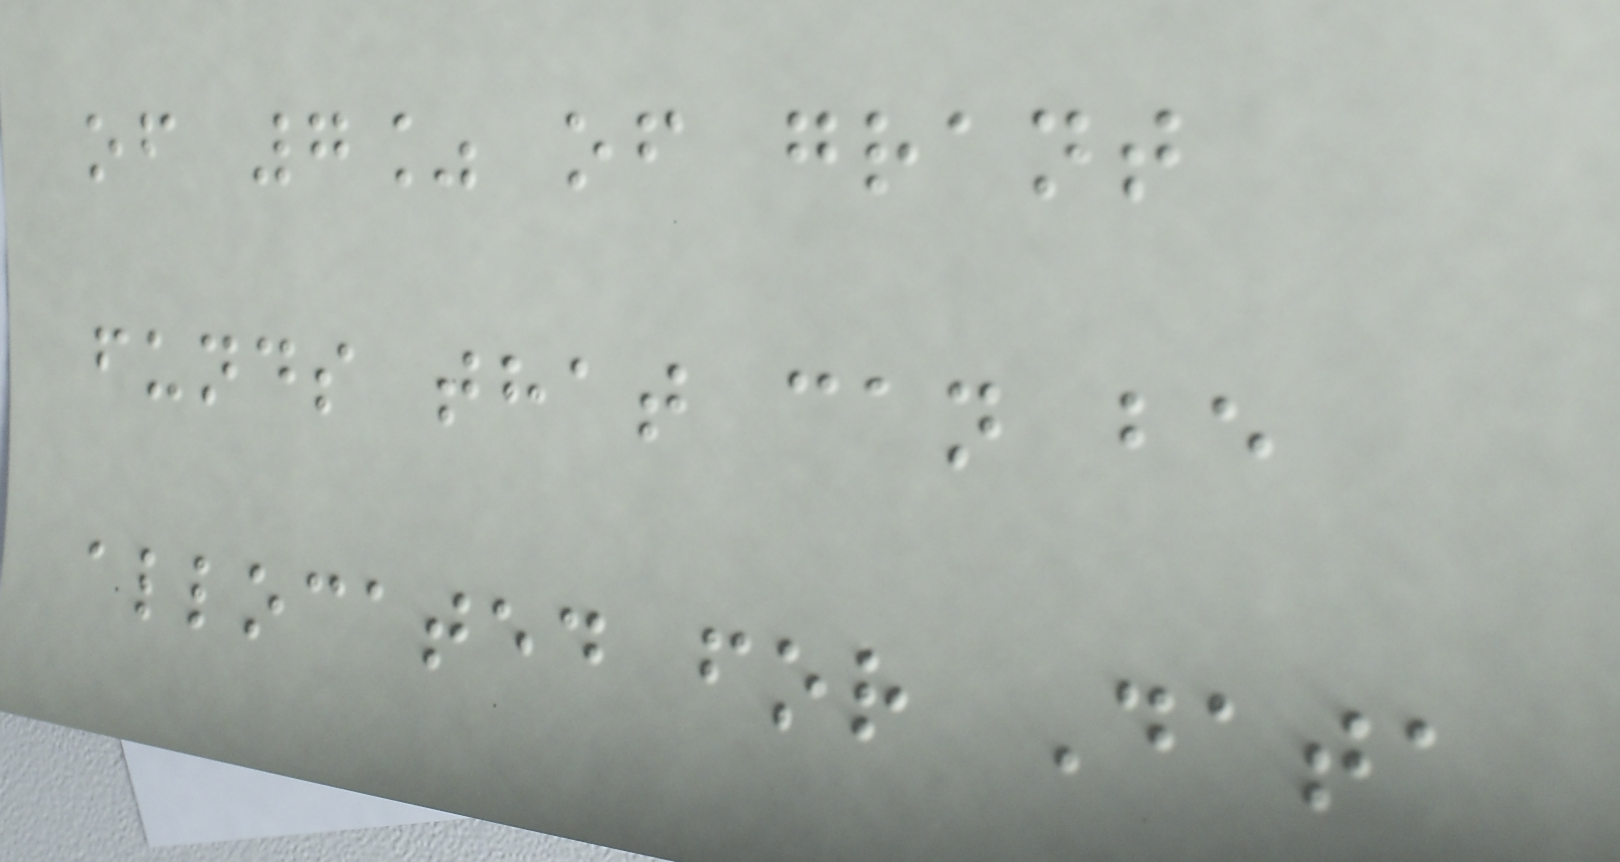of 7% of grant
funds that can be
allocated for Data
